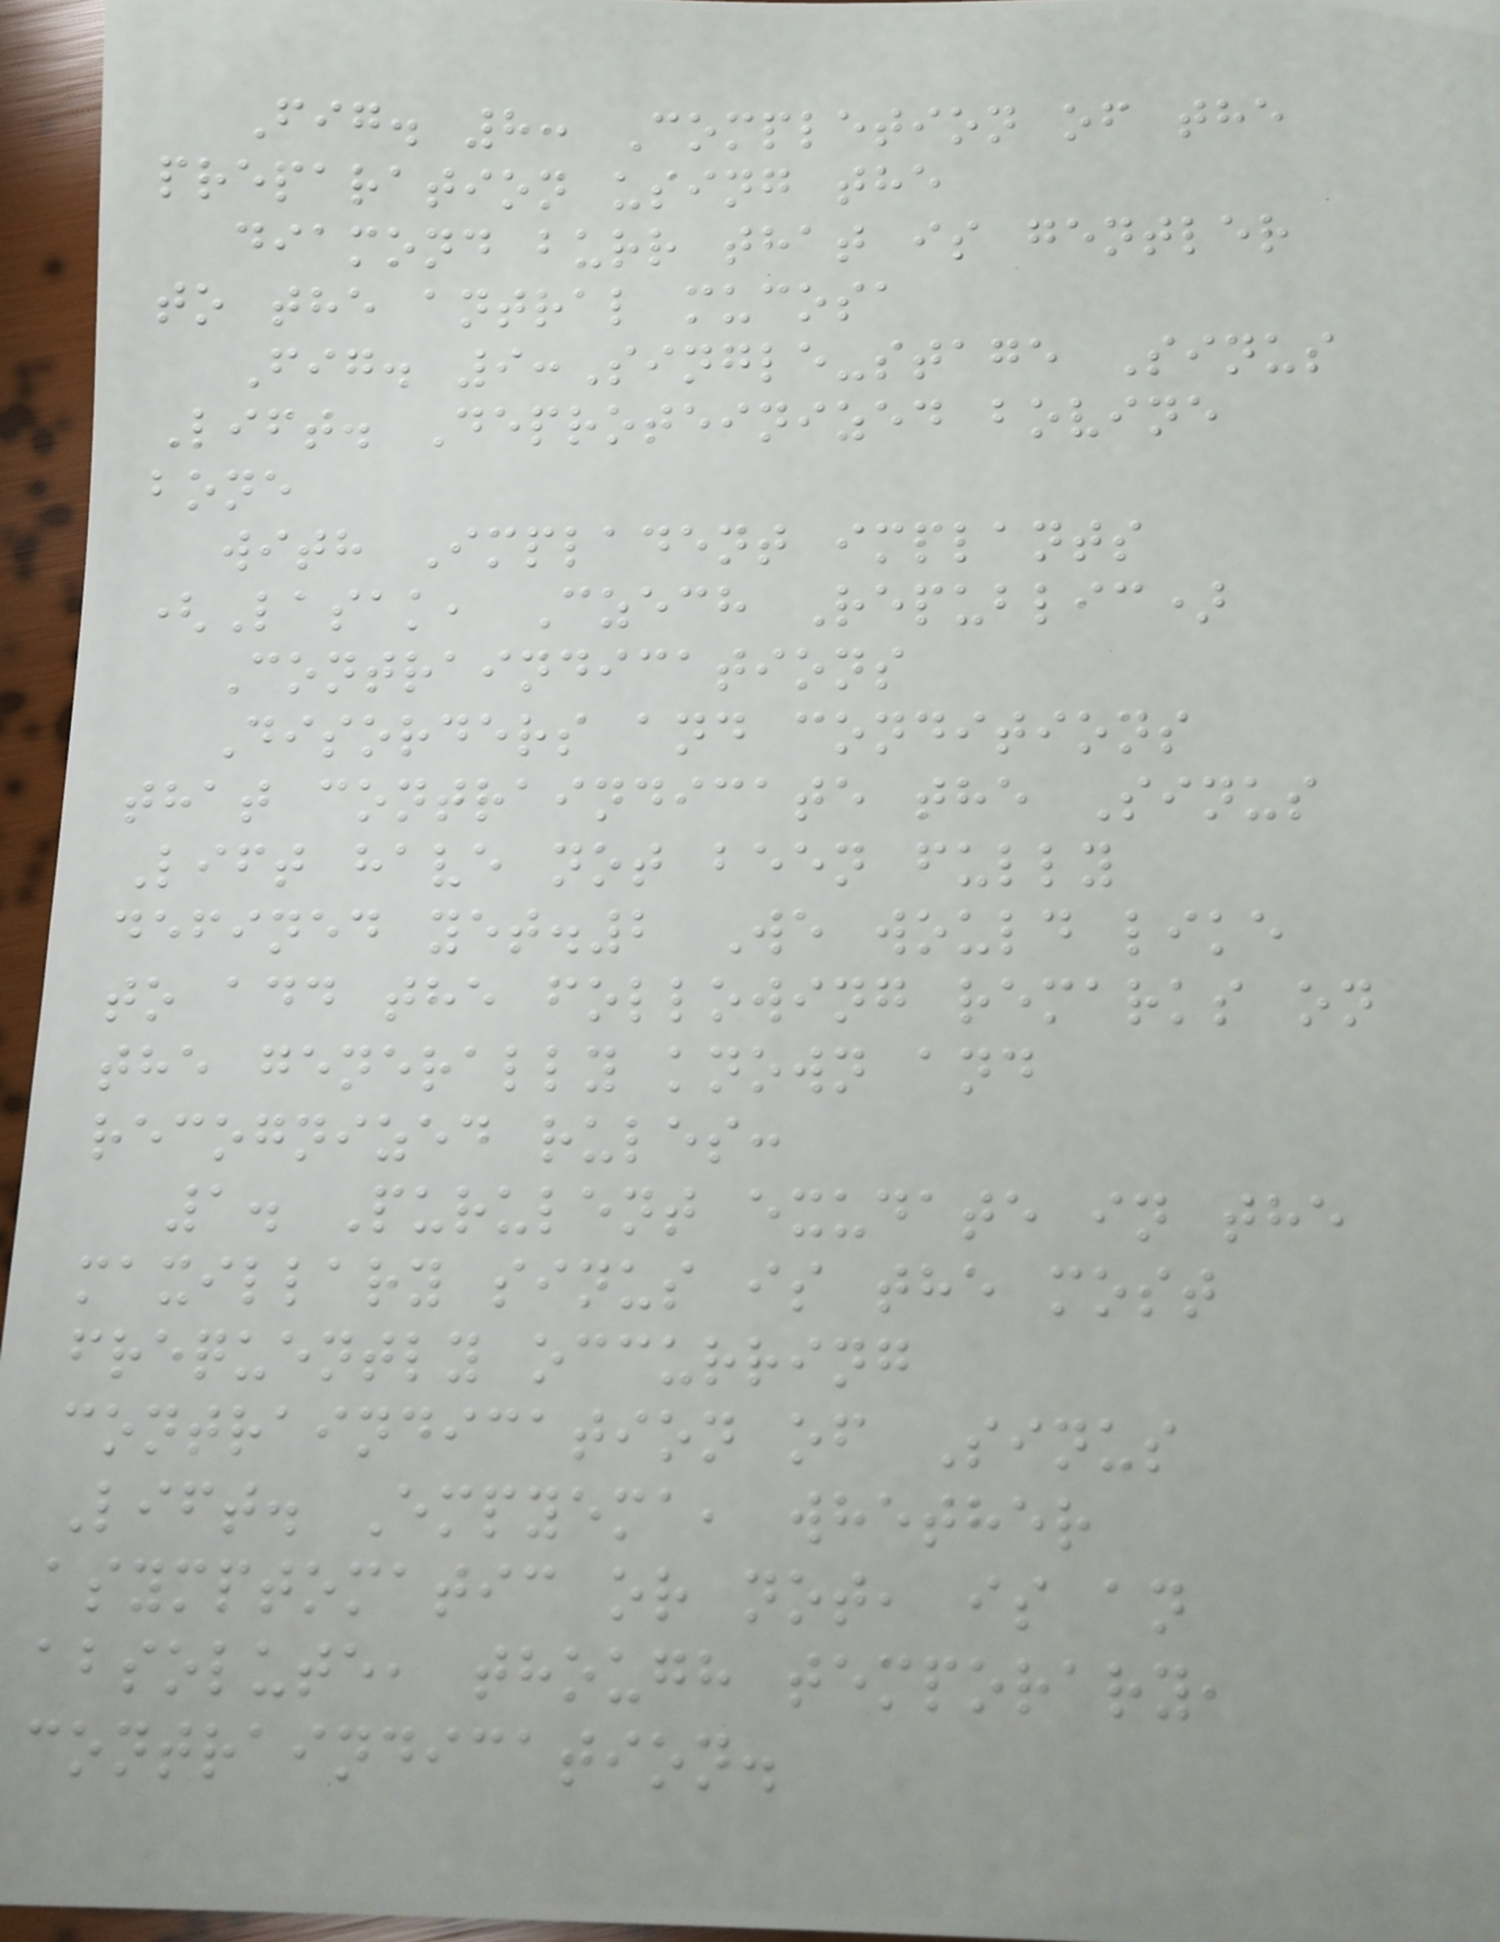Fig. 8: Completion of the
preparation using the
diamond burr that is gentler
to the antral mucosa
Fig. 9:Single-stage Sinus
Lift. Deproteinized bovine
bone
with Impladent implants
(Lasak, Czech Republic)
Contraindications
Disorders and conditions
that contraindicate the Sinus
Lift have not been fully
defined yet.2 We would like
to add the following remarks on
the generally known and
recognized rules:
1. Purulent exudate in the
maxillary sinus is the most
frequently occurring
contraindication of Sinus
Lift. Empyema, whether
asymptomatic or not, is an
absolute, though temporary,
contraindication.
